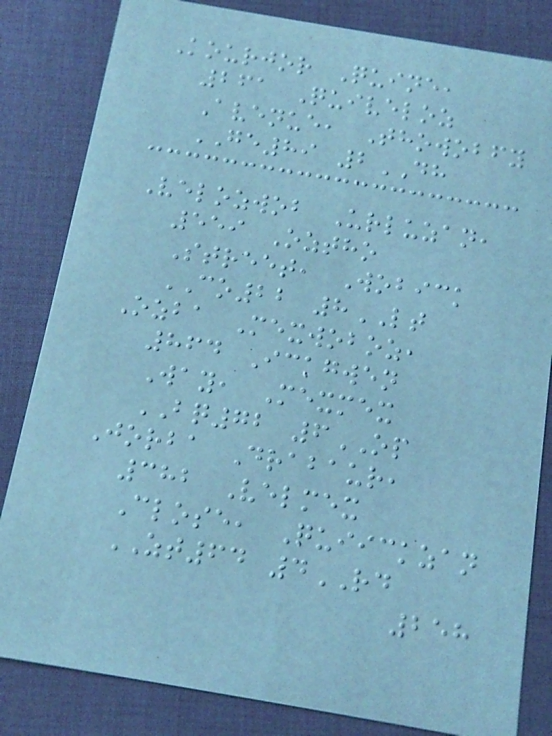Kourjor Quine,
261 Quiveloz
Avenue, Thowobfy
GE89 2DH
Velozwob Urluzan,
559 Oztho
Street, Wobick
CO22 8LT
Ozba Mexwoboz,
864 Ickgwen
Way, Mexmex
BQ72 6OP
Jorba Drabaur,
382 Velmex
Close, Quiickzan
ZT64 4RD
258
